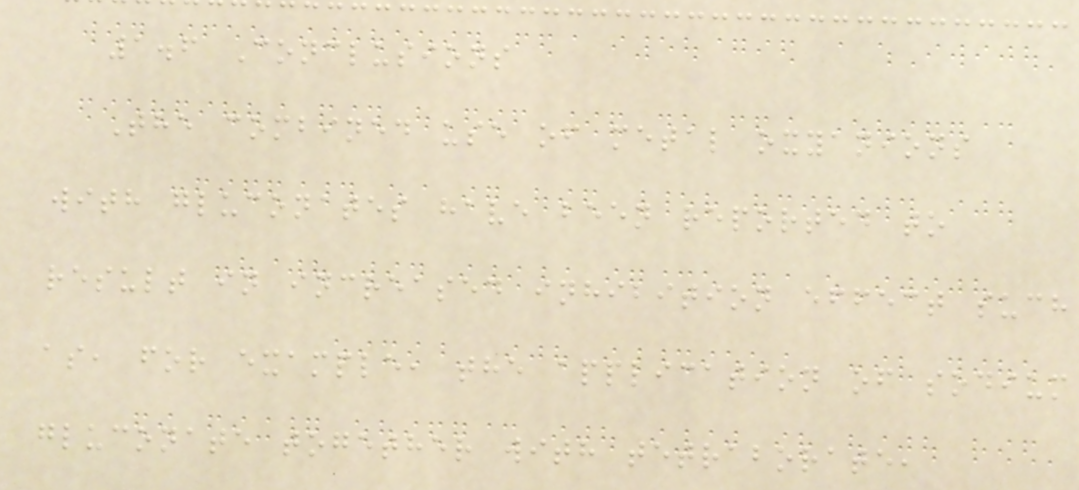1.6 Conclusions
The combined use of metal oxyanions
with gluconates have been reported to
result in increased inhibition effect such
as, for example, the application of sodium
gluconate together with tetraborate,
